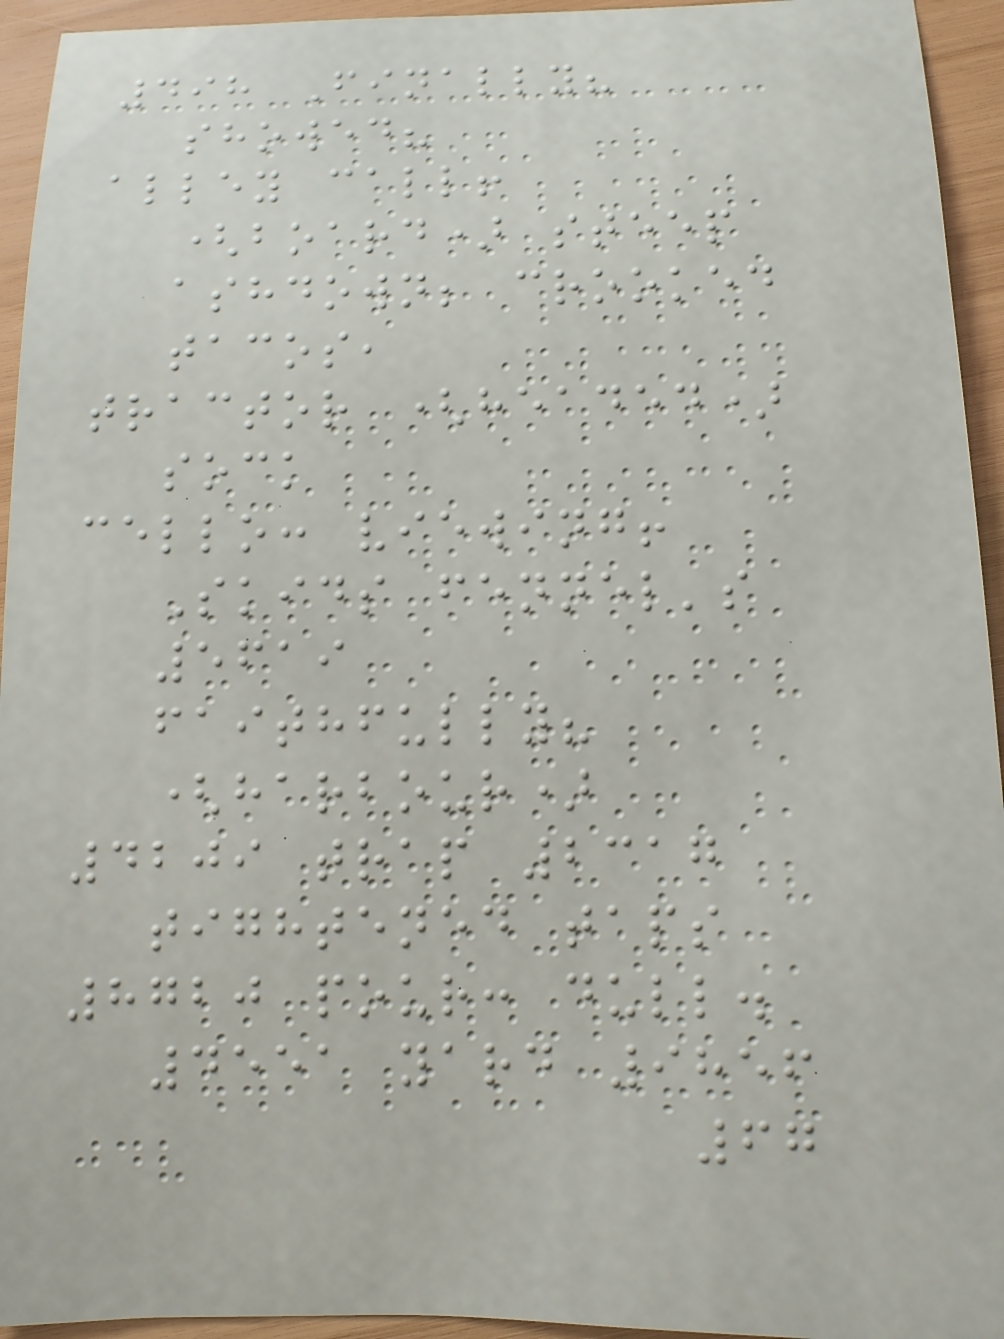498 Finally?
showed?
alley call!
(board) steep
ashdown; crooked
tacos,
tractor (headed)
sock
cello: viewing!
Skids fennel's
5619
faithfully?
(harbour)
4209 trap 2317
tightened taps
8720 pour: dull.
4551 yard 9856
67
